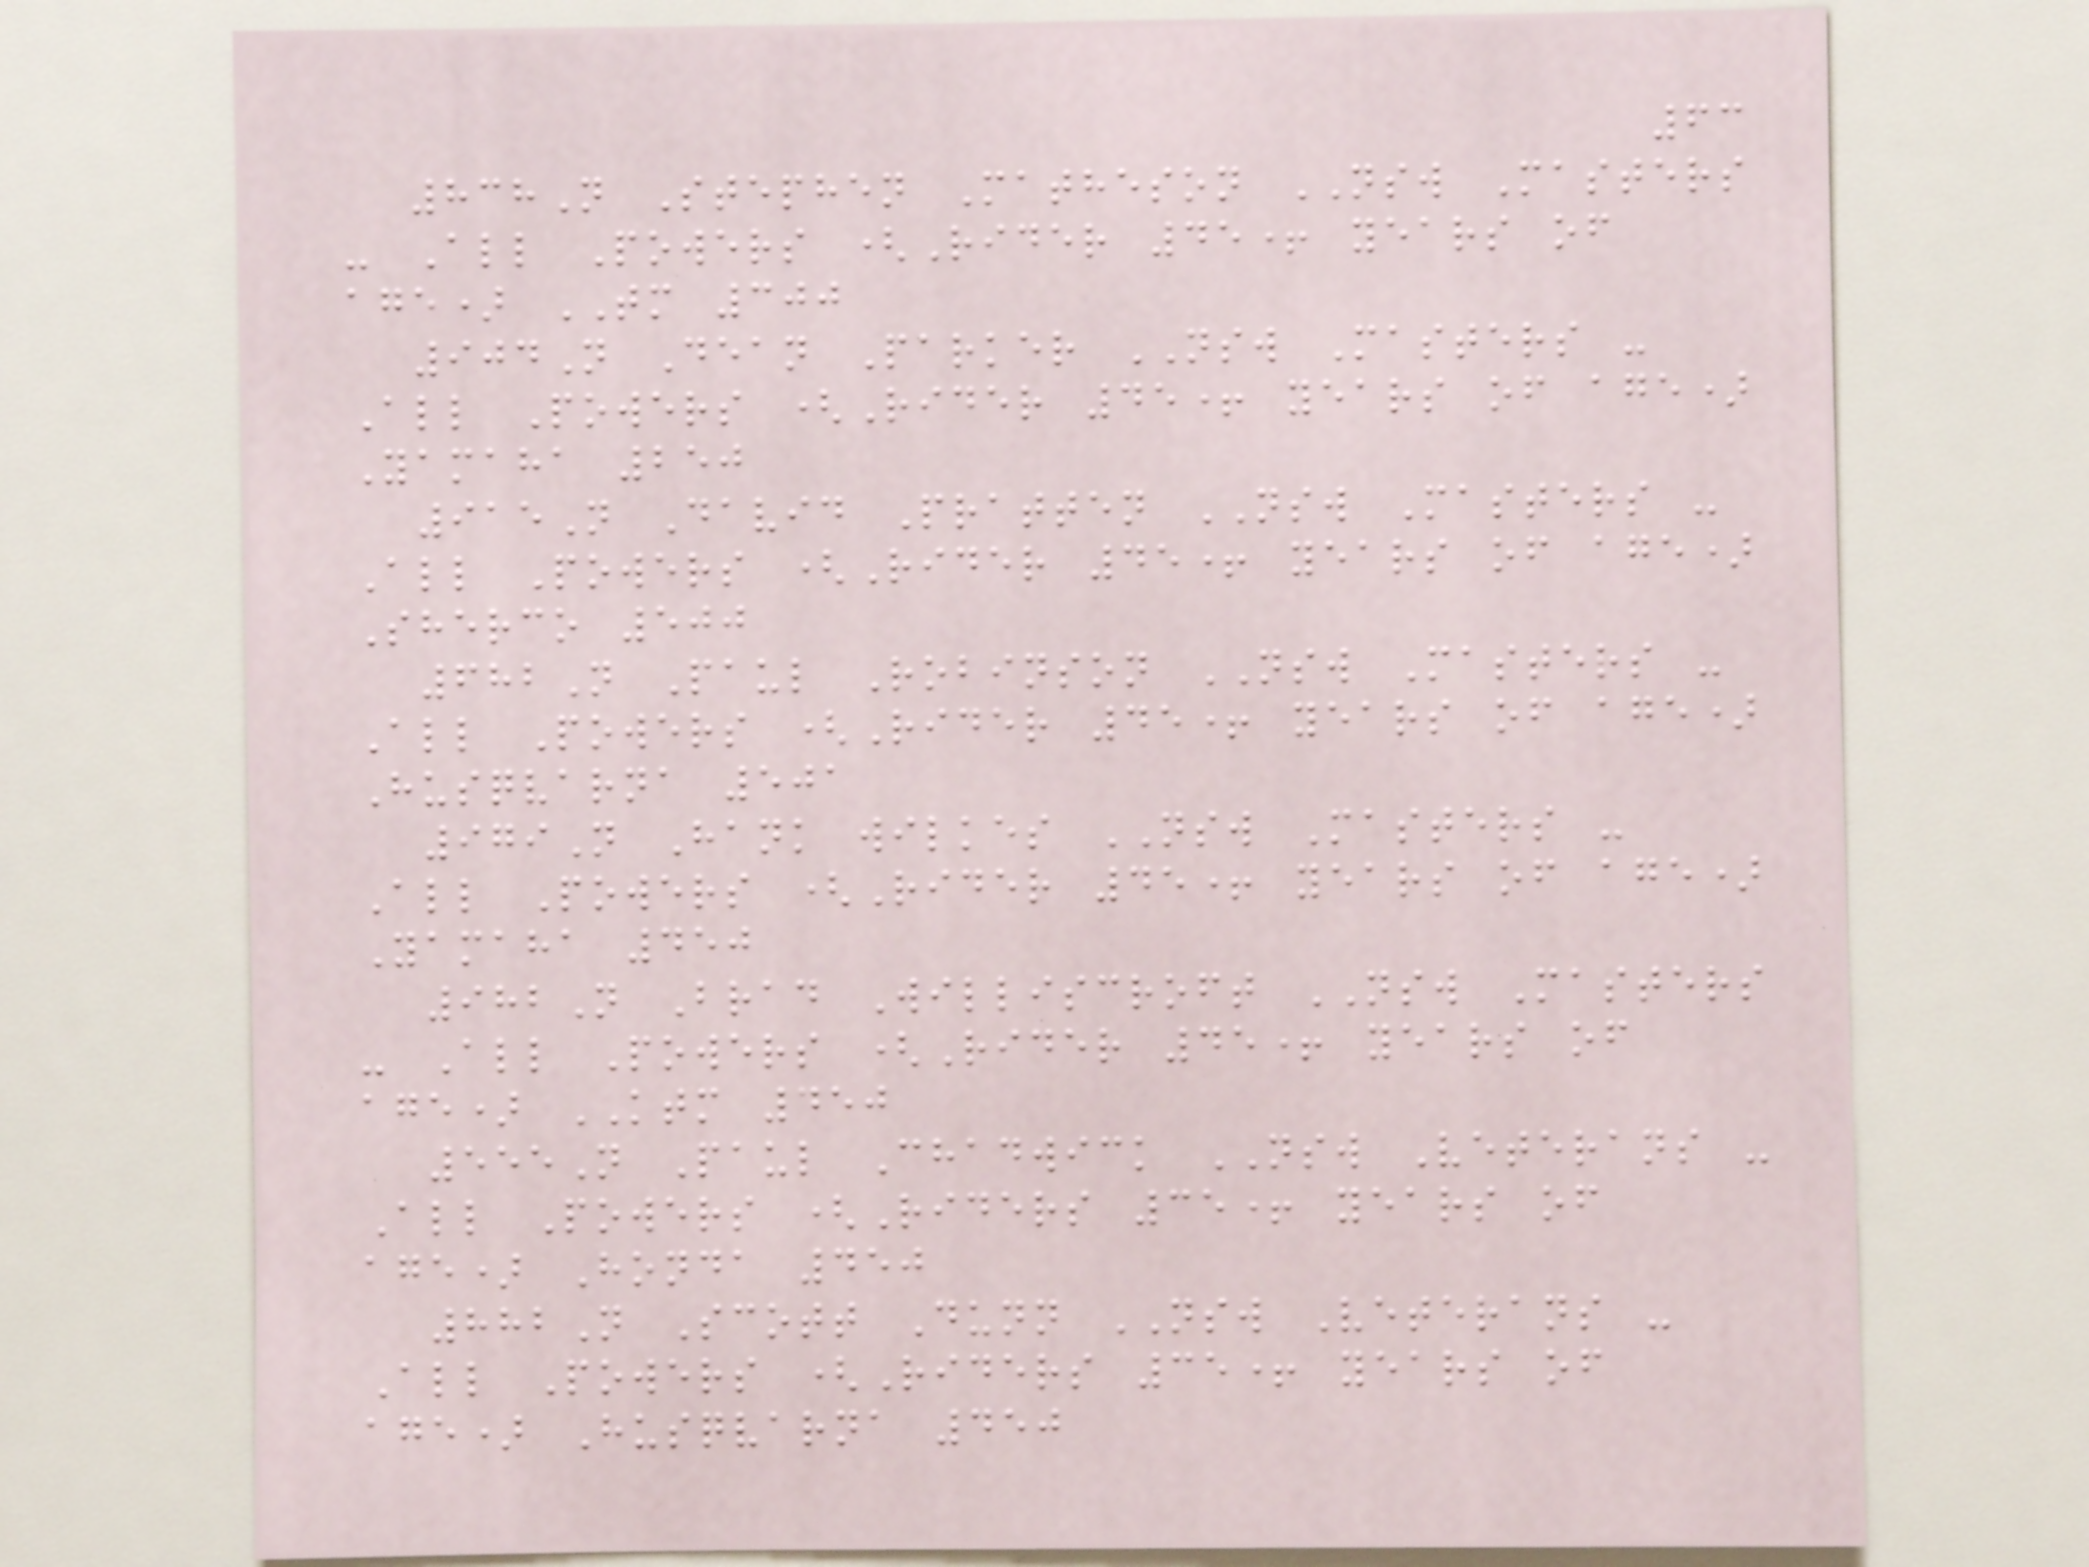63
838N Stephen Matheson NSW Masters
- All Powers (Rider 45+ years of
age) TM 300
904N Dean Parker NSW Masters -
All Powers (Rider 45+ years of age)
Yamaha 250
915N David Pratten NSW Masters -
All Powers (Rider 45+ years of age)
Sherco 500
682N Paul Robinson NSW Masters -
All Powers (Rider 45+ years of age)
Husqvarna 501
979N Hank wilkes NSW Masters -
All Powers (Rider 45+ years of age)
Yamaha 450
982N Brad Williscroft NSW Masters
- All Powers (Rider 45+ years of
age) KTM 450
555N Paul Chadwick NSW Veterans -
All Powers (Riders 35+ years of
age) Honda 450
882N Scott Dunn NSW Veterans -
All Powers (Riders 35+ years of
age) Husqvarna 450
